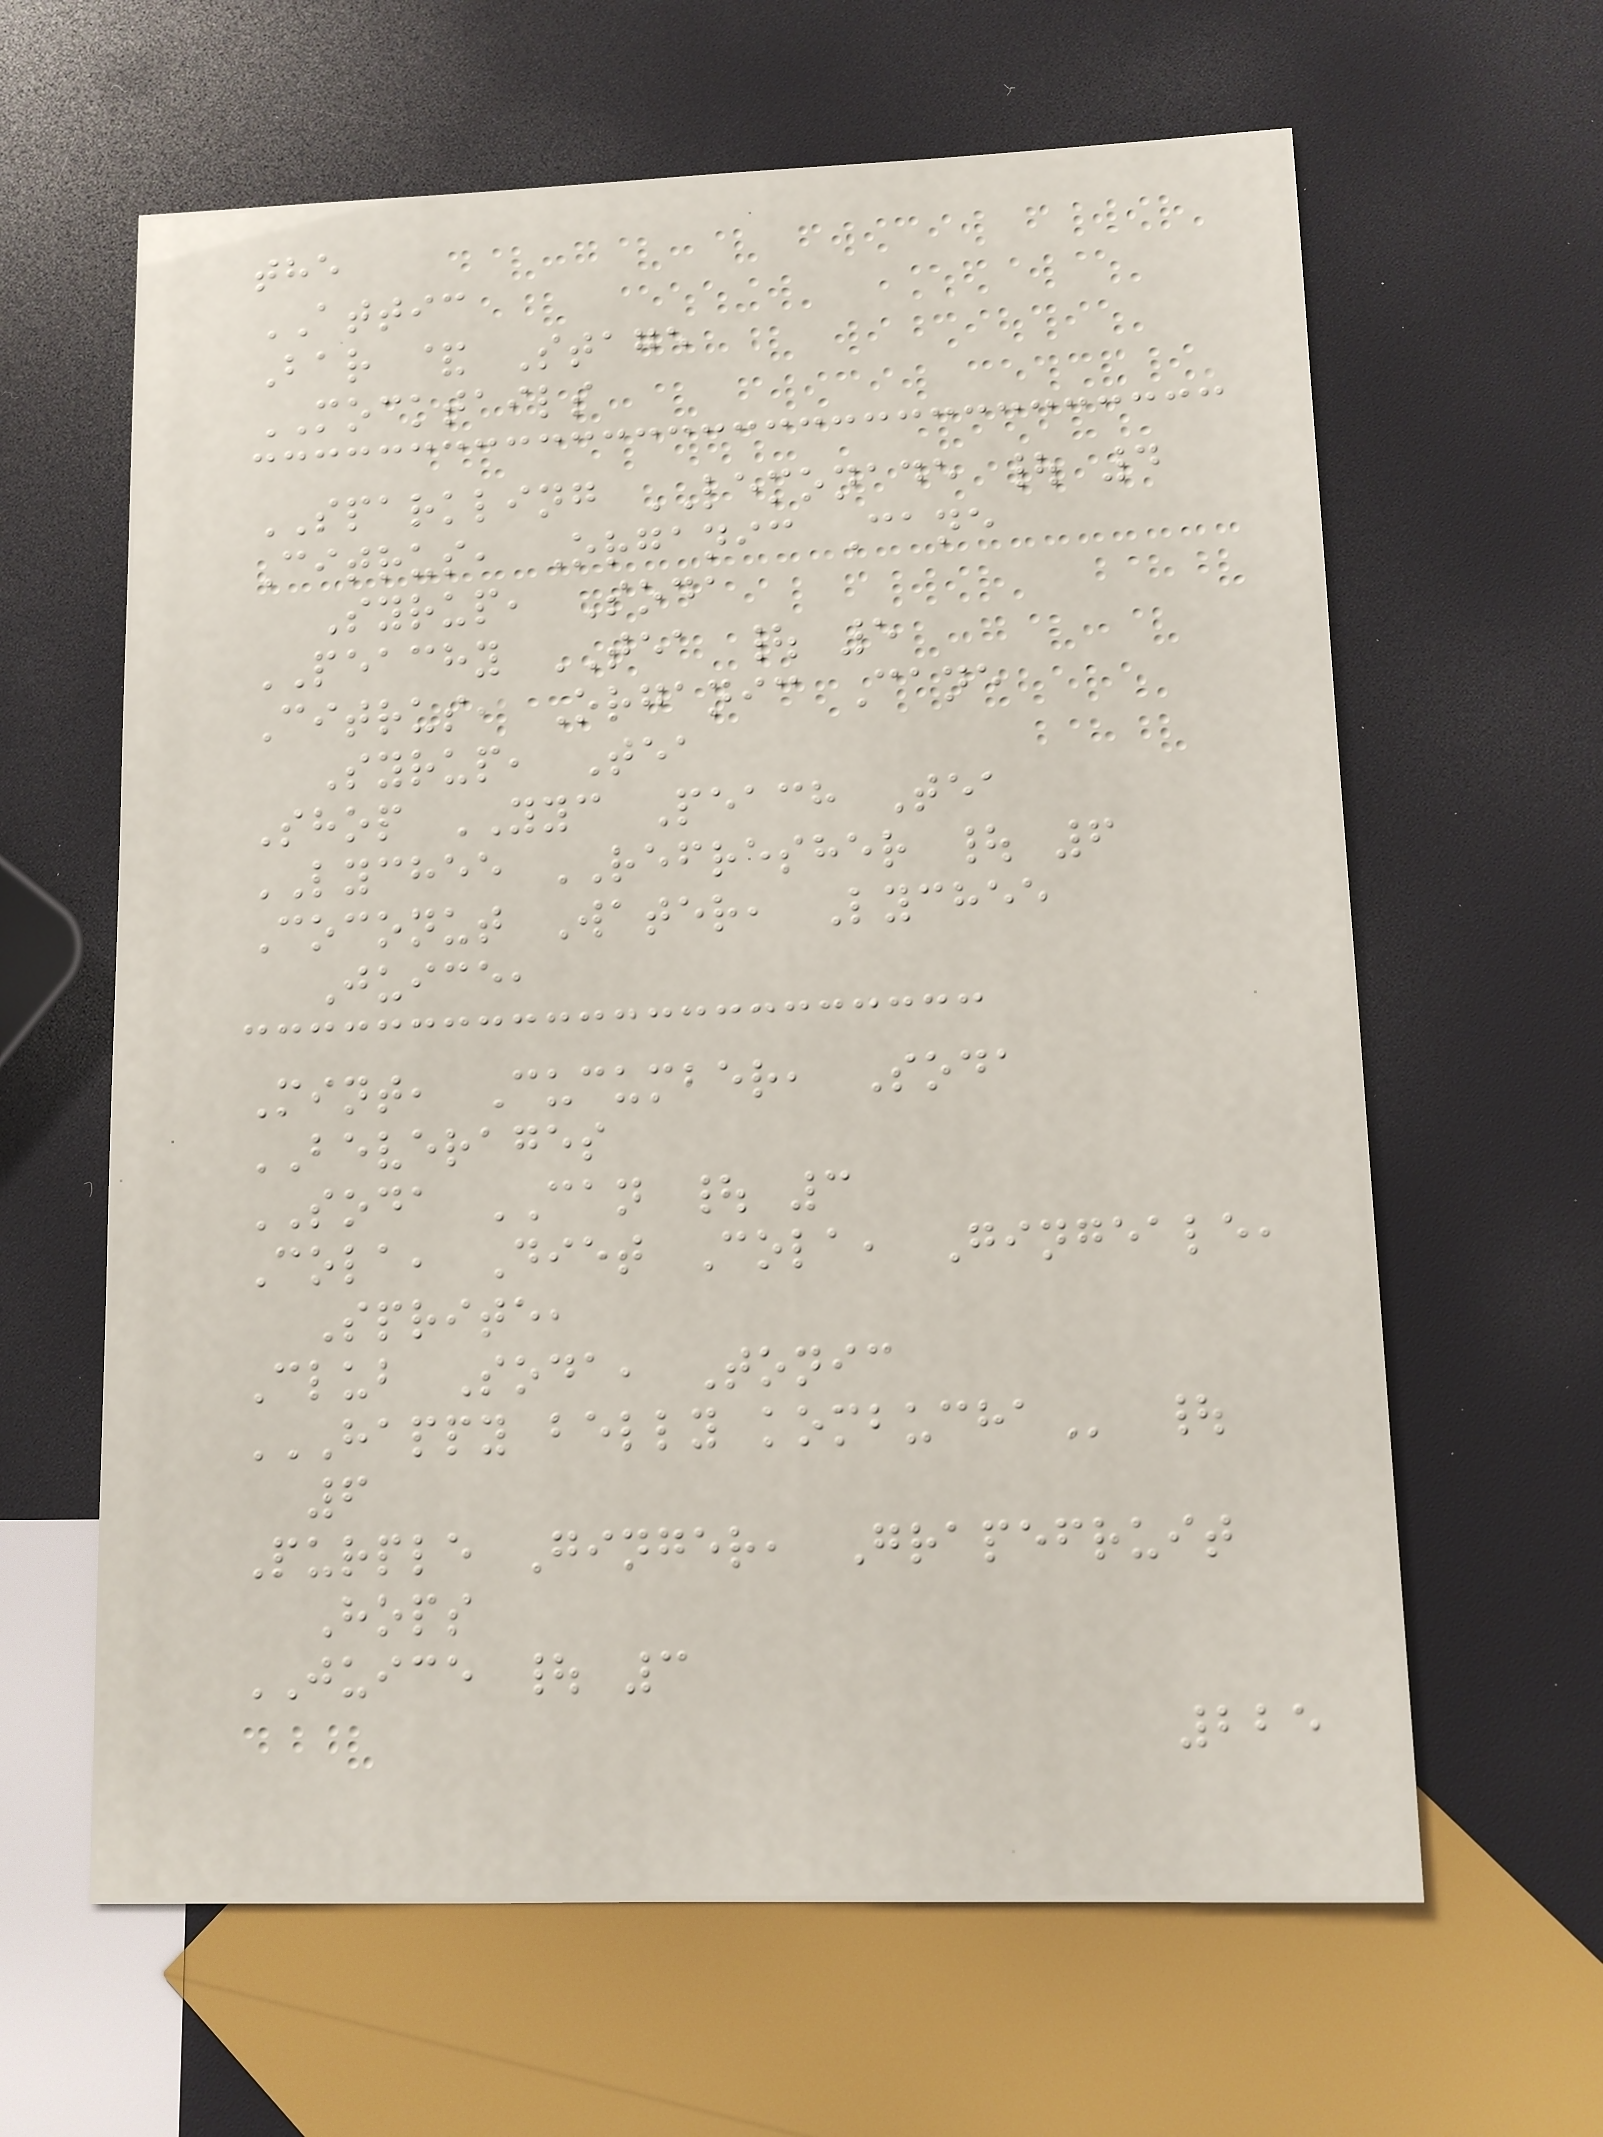the
ATTIC
Bar & Stage
MOCKTAILS
SPARKLING LEMONADE | 4
Citrus, Organic Cane
Syrup, Soda
PEACHY TEA | 5
Citrus, Organic Cane
Syrup, Tea
Shop YYC Peach Tea
LYCHEE REFRESHER | 6
Coconut Water, Lychee
Juice,
Mint, Cucumber, Soda
BEVERAGES
SODA CAN | 3
Cola, Diet Cola, Gingeale,
Sprite,
Club Soda, Tonic
HAPPY BELLY KOMBUCHA |
6
Purple Ginger, Grapefruit
Hops
JUICE | 3
225
